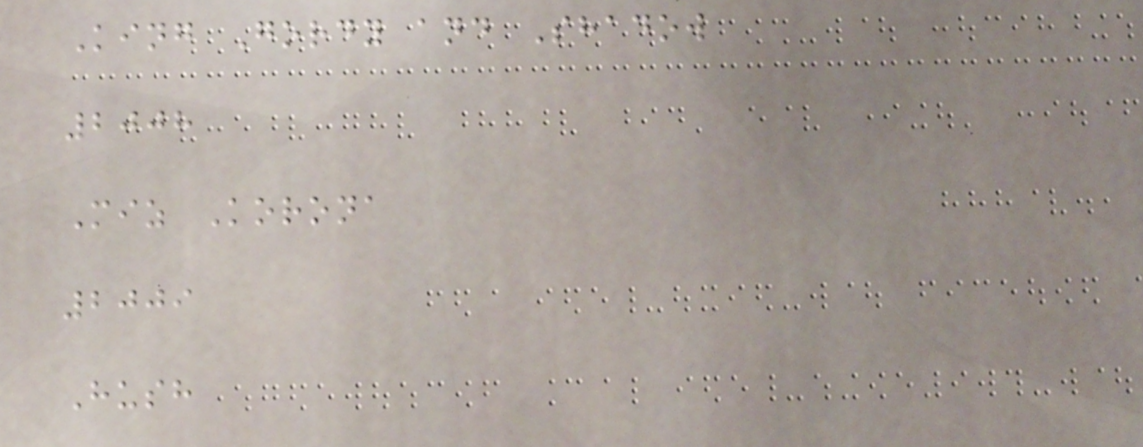King Gordy and Shadow
2008
Miz Korona
2009
Hush
